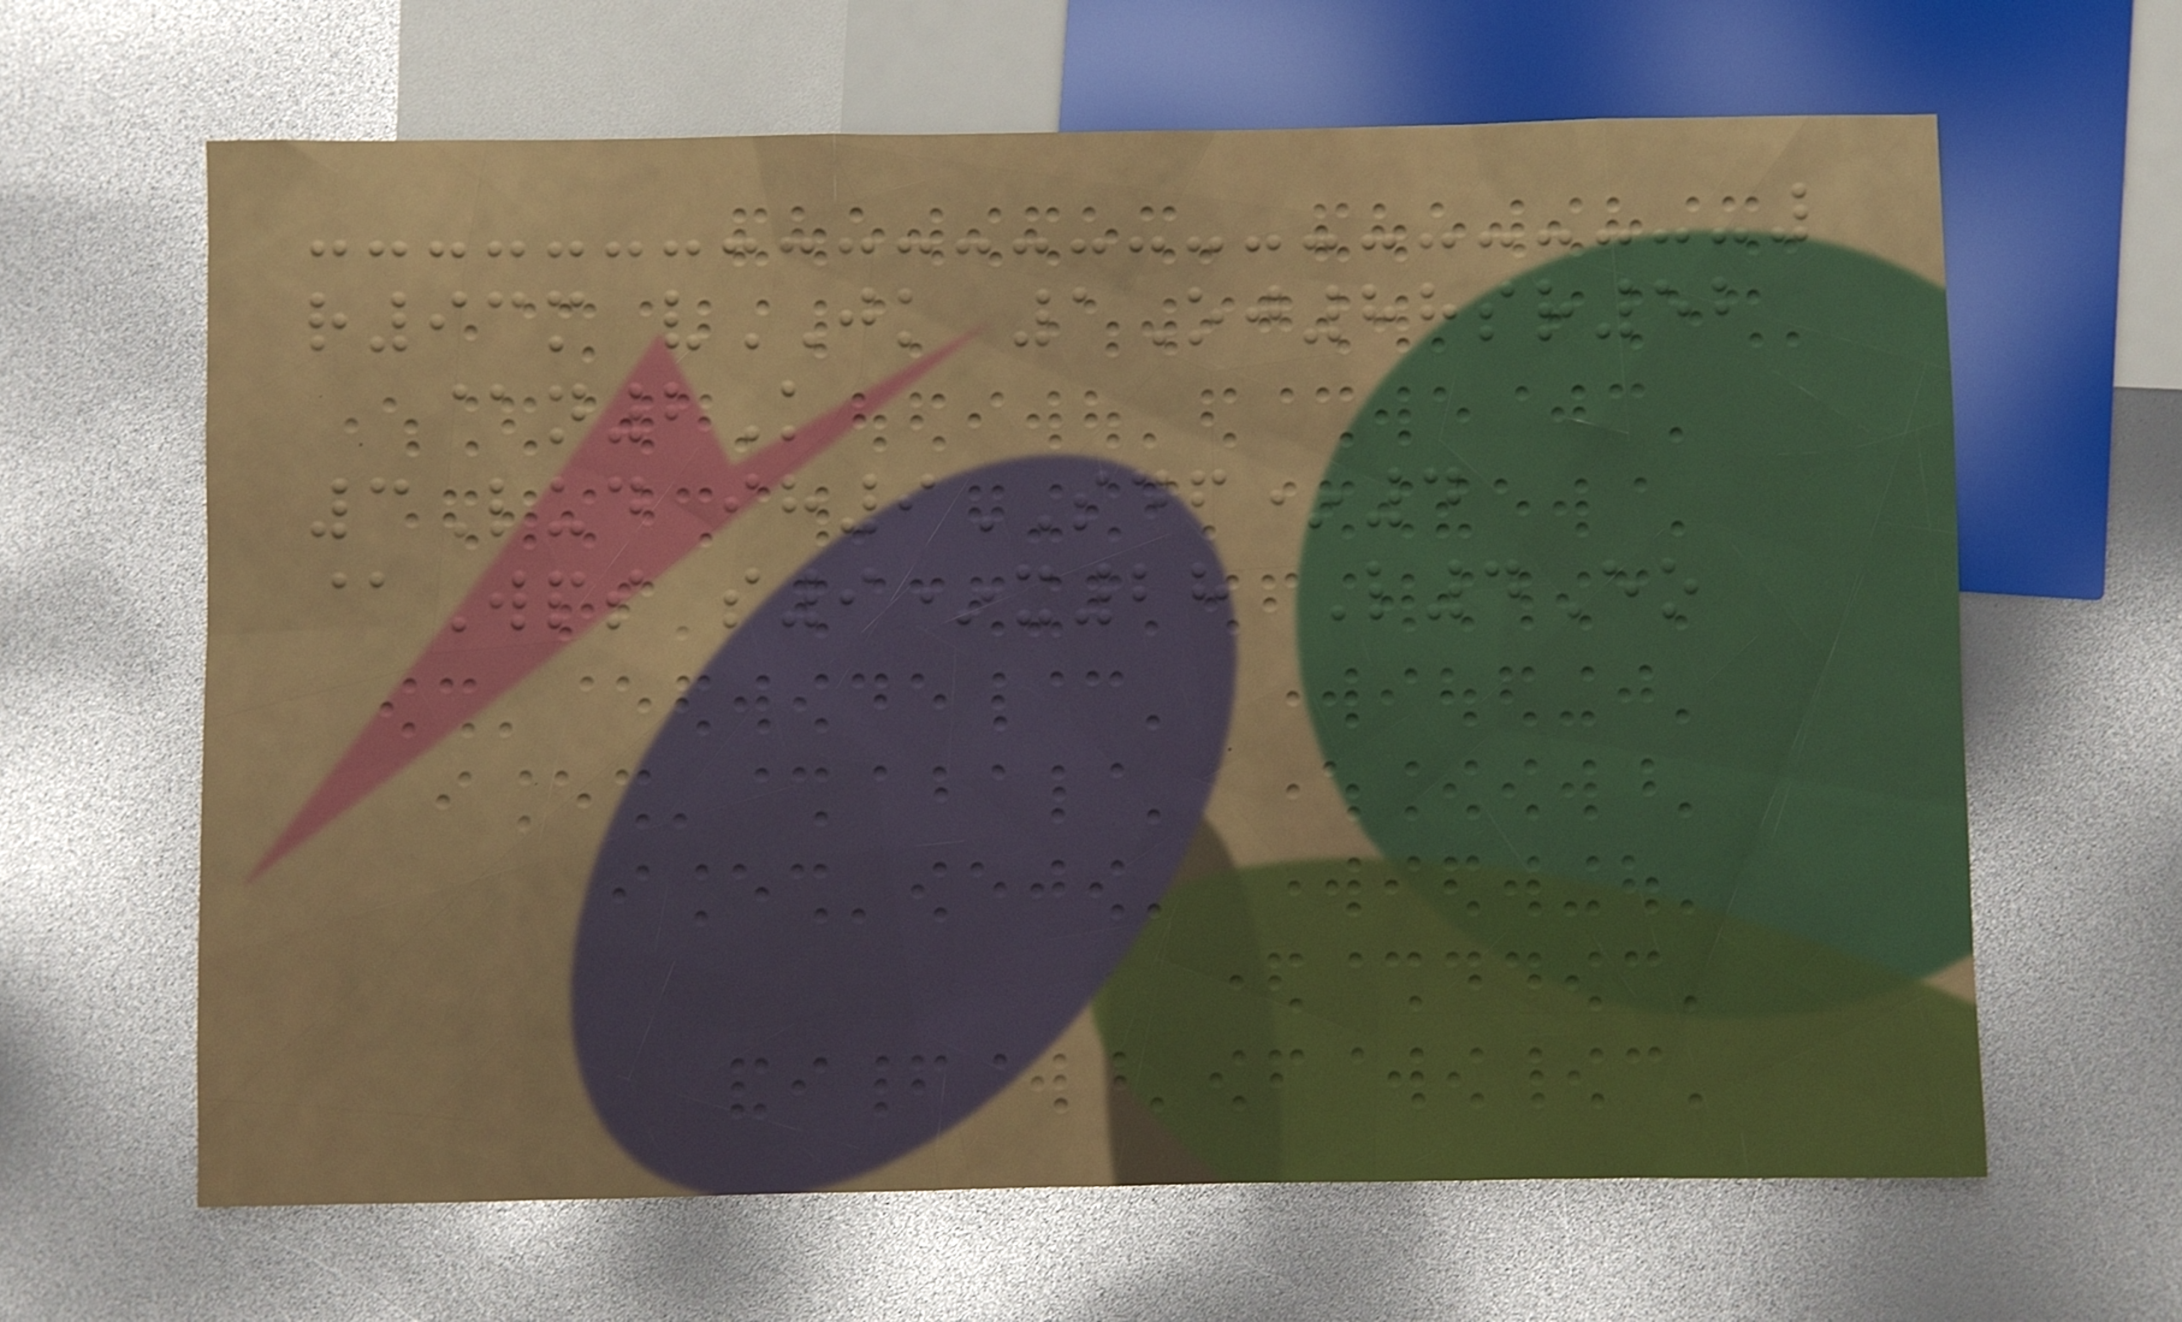r93m vJK 1Oj88sr52
@n2K
3Lud ih9SDF*4
@Wps s9*x28 L4Eo
